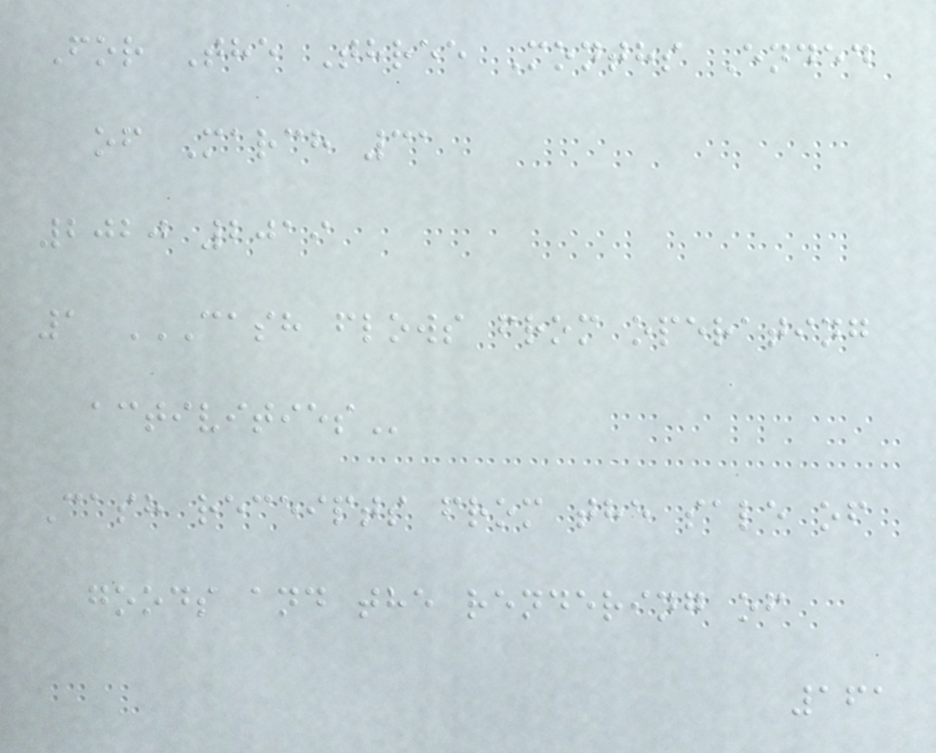For The Three Months Ended
of March 31
2020 2019
1 CASH FLOWS FROM OPERATING
ACTIVITIES
Cash receipts from the sale of
goods and the rendering of
161
